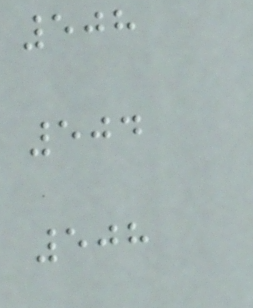508
504
508
